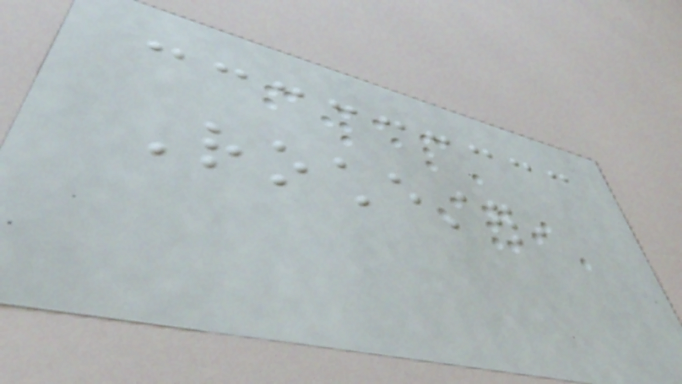Rochester,
